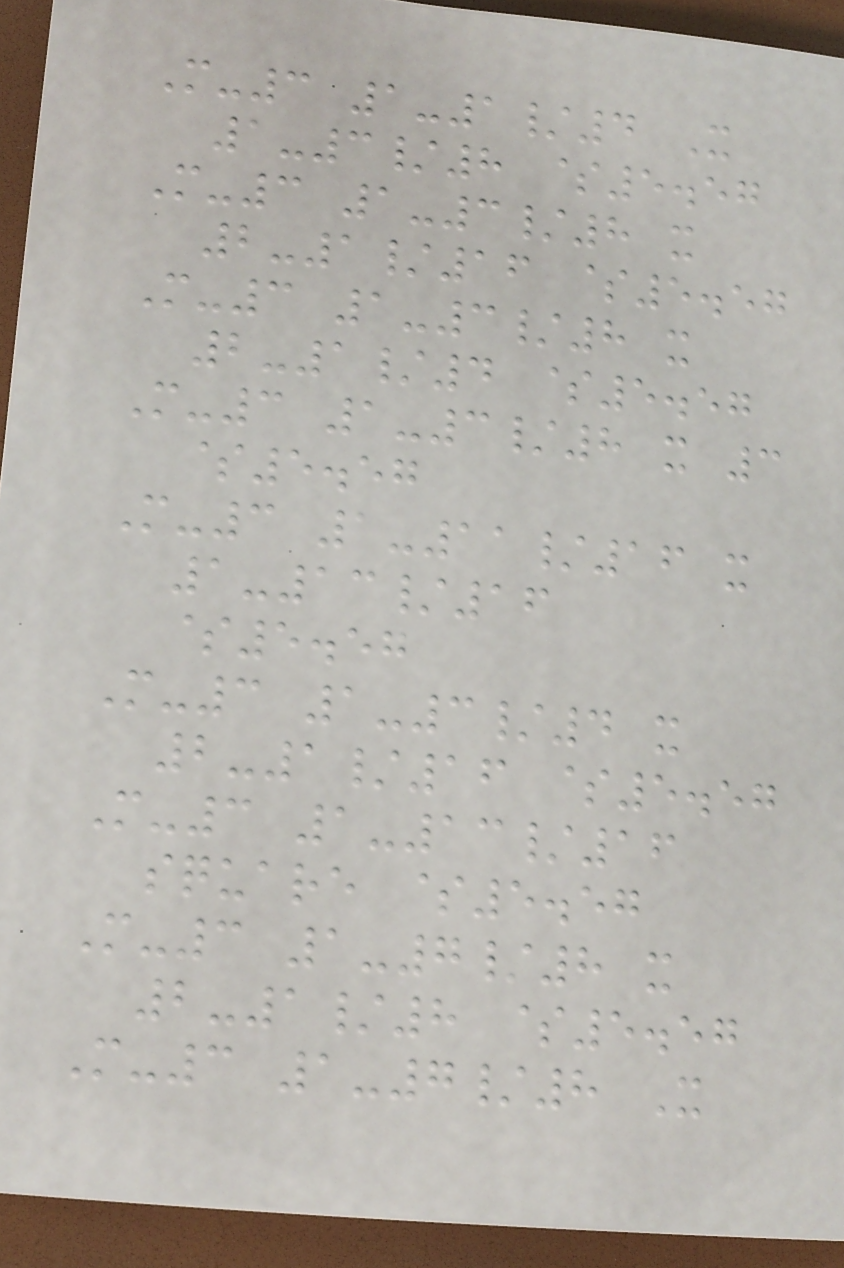M-3 1-1/4 X
1-3/8 $5.57
M-3 1-3/8 x
2-1/16 $5.57
M-3 1-3/8 x
2-1/4 $5.57
M-3 1-3/8 x 3
$5.57
M-3 1-11/16 x
1-13/16
$5.57
M-3 1-3/4 x
2-1/16 $5.57
M-3 1-13/16
square $5.57
M-3 1-7/8 x
2-1/8 $5.57
M-3 1-7/8 X
